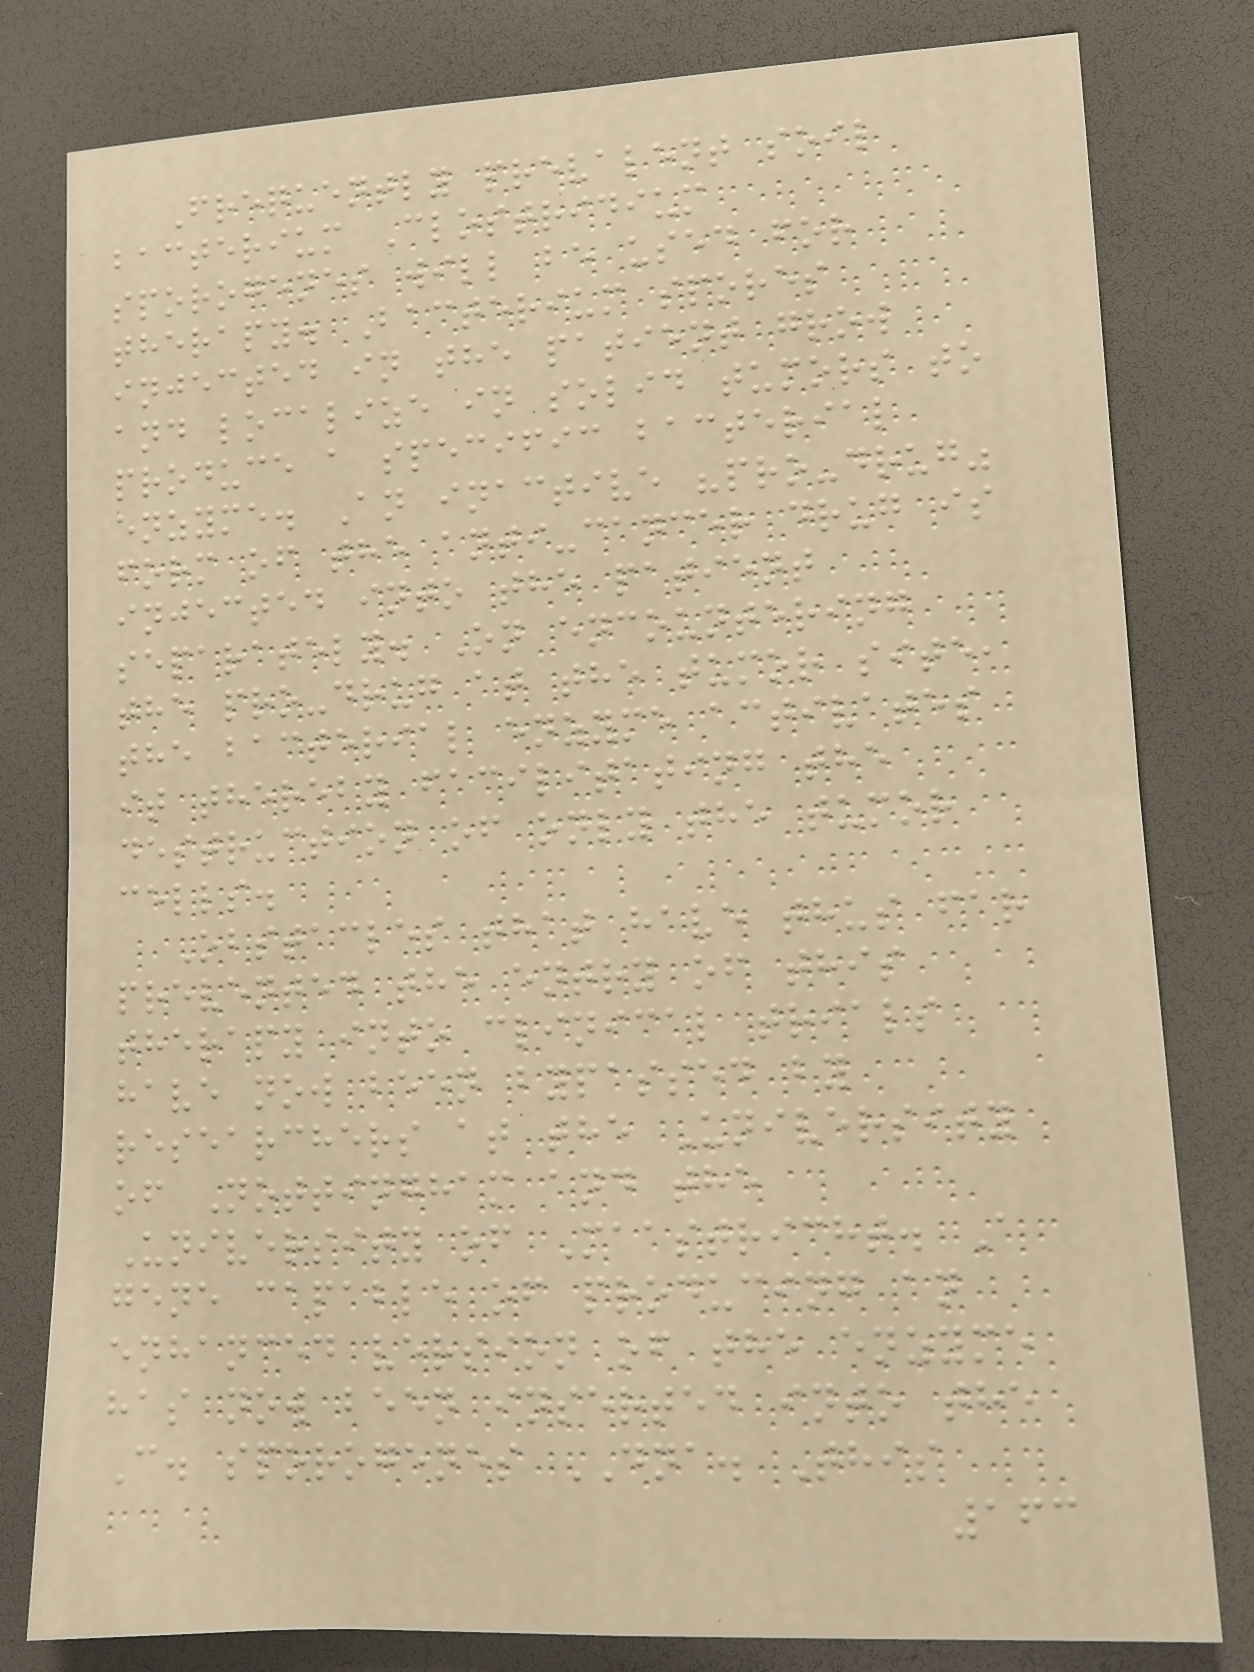Frequently prevalent soil
bacterium Clostridium
sporogenes will be used for
therapy. Bacterium spores
injected in the patient grow
and localize in solid tumors to
produce a specific bacterial
enzyme. An inactive "pro-drug"
form of the anti-cancer drug is
injected into the patient
separately. On encountering
the pro-drug at the tumor site,
the bacterial enzyme activates
it thereby facilitating the
destruction of only the tumor
cells.
Obstacles that have thus far
prevented the entry of this
therapy into clinical trials
have now been bypassed by
researchers at the University
of Nottingham and the
University of Maastricht. A
gene capable of producing an
enhanced version of the enzyme
has now been inserted into the
C. sporogenes DNA. This
163
